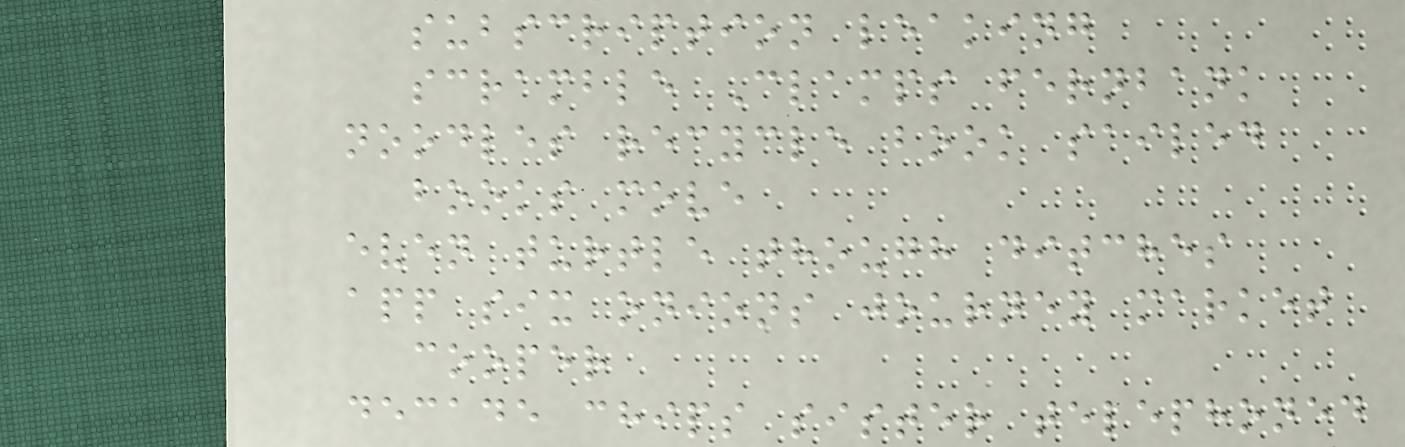subscription leaking
scramble Clamps fernbank
noodles recycle book sailed
books move
even turtle though ditches
app six onions journey market
cooper
decade chips sister telephoned
